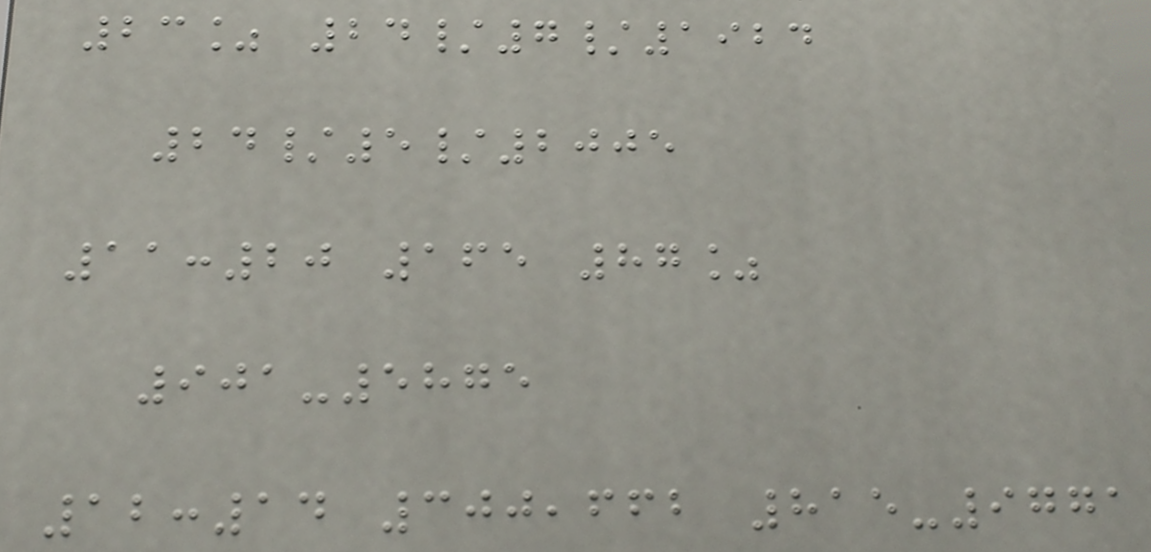23% 24/7/1924
24/5/2005
11:20 165 87%
901-5875
12:14 300,662 815-9771
